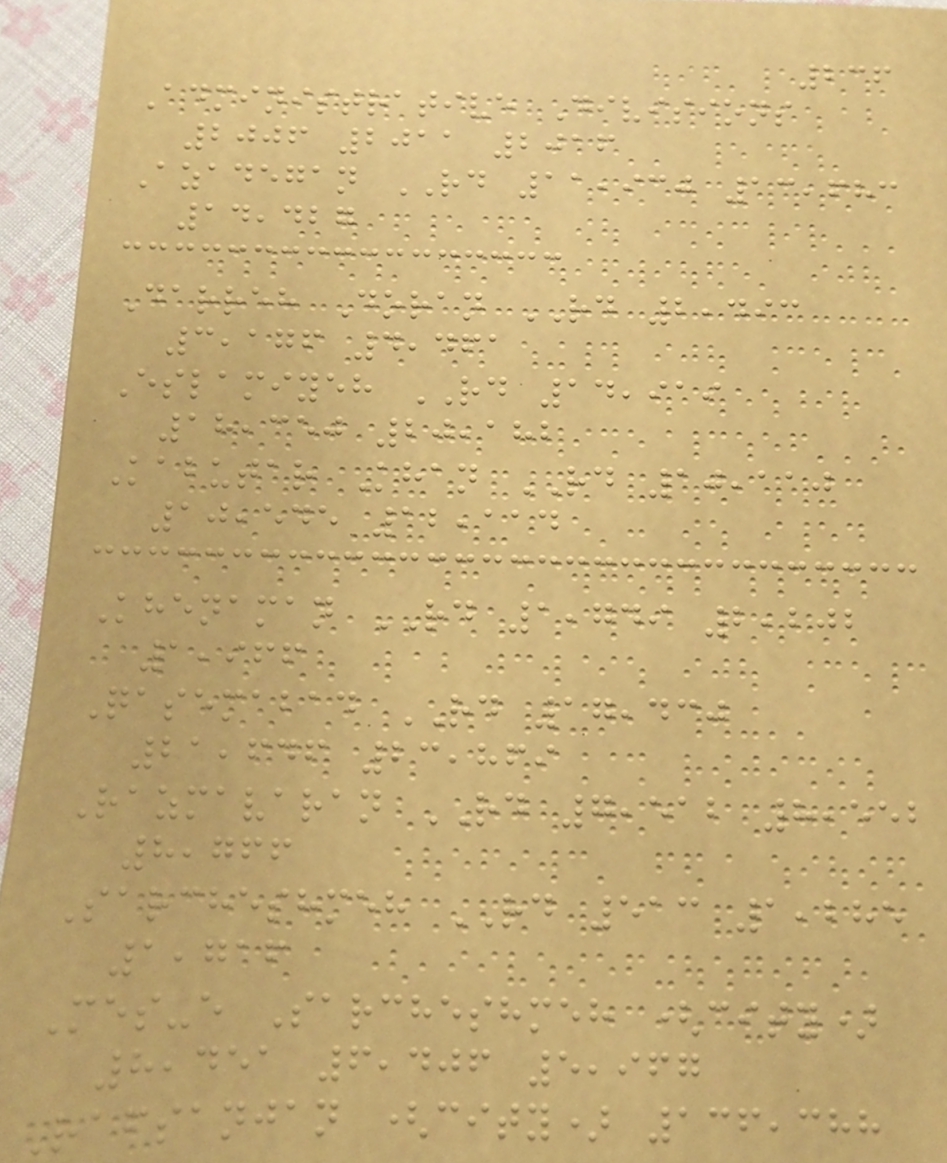236
Administrative Divisions
2006 2011 2016
Azadegan RD 11,930 13,683
14,427
Darreh Doran RD 2,493
3,176 4,461
Eslamiyeh RD 14,919
18,350 20,182
Kabutar Khan RD 10,110
10,545 12,114
Khenaman RD 1,749 2,202
1,966
Qasemabad RD 17,430
21,646 23,869
Razmavaran RD 7,512 8,552
8,766
Sarcheshmeh RD 513 1,285
1,716
Mes-e Sarcheshmeh (city)
8,451 6,406 5,967
Rafsanjan (city) 136,388
